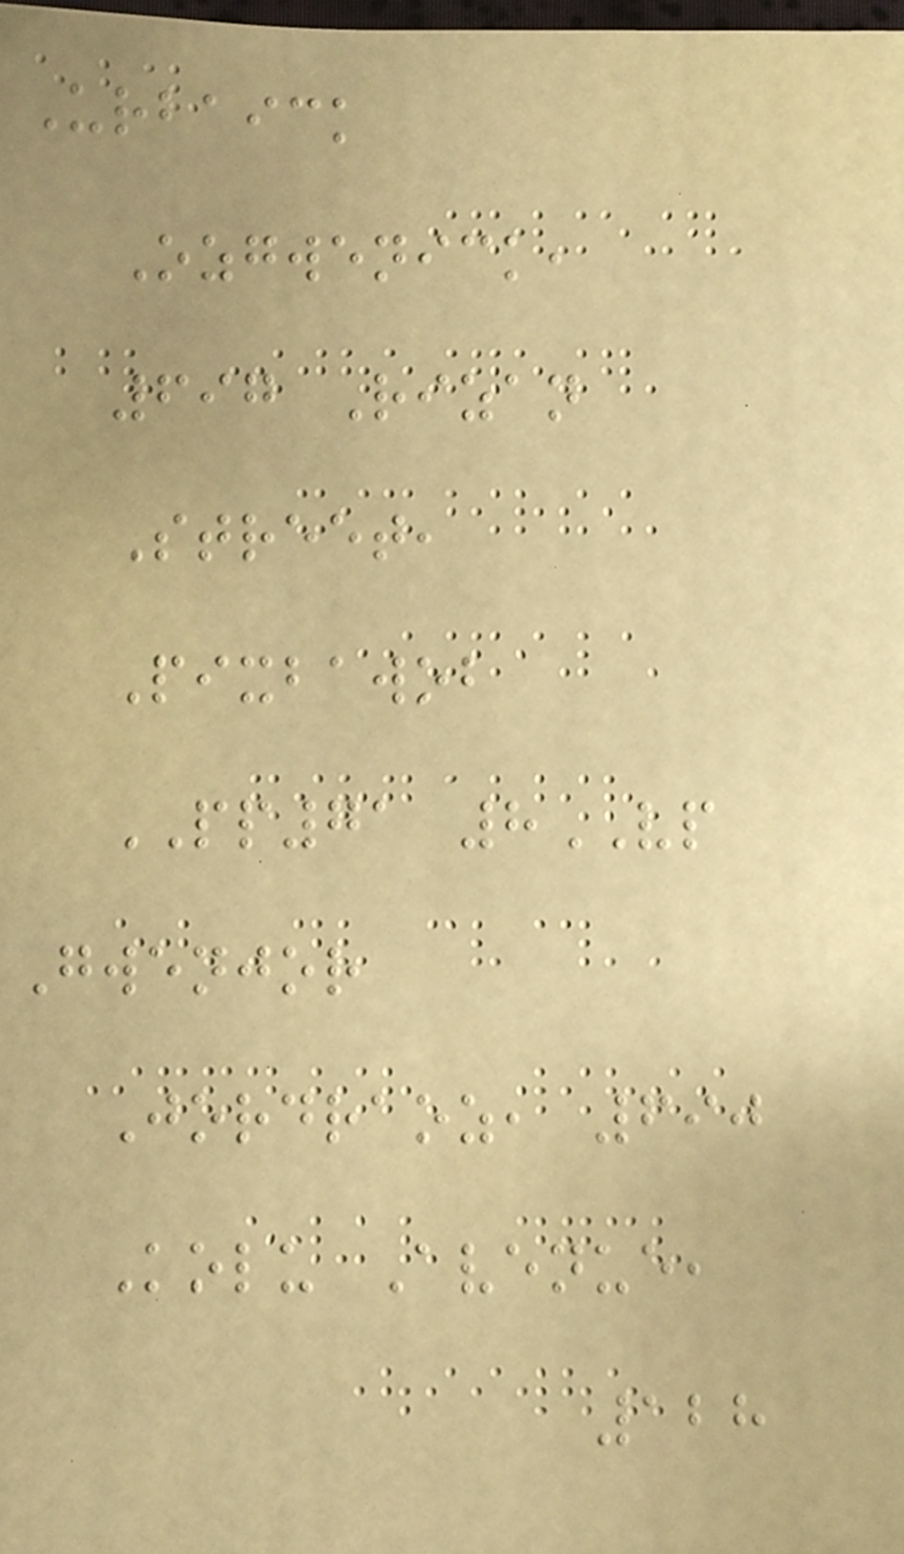Urbaick
Ozgwenick,
697 Rizan
Street,
Pixbawob
PP71 8VP
Gwenjor
Jordraoz, 690
Kolu Avenue,
128
